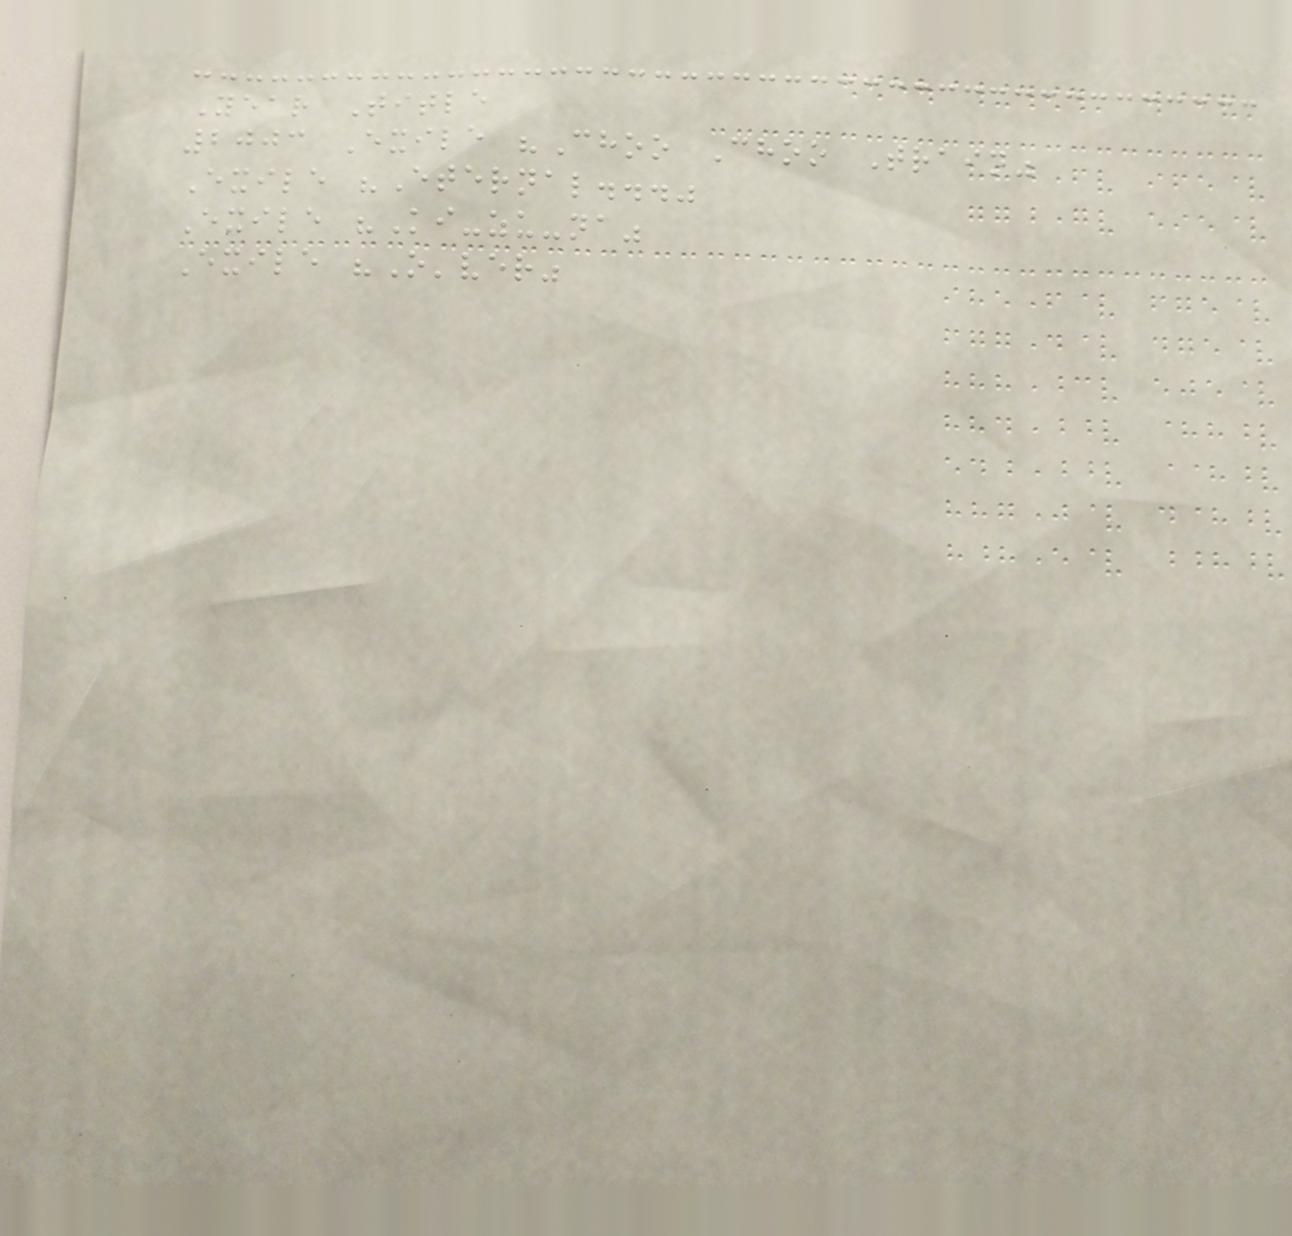Year Title
2003 Exile "Choo Choo Train"
Exile "Eternal..."
Exile "Ki-zu-na"
Exile "O'ver"
